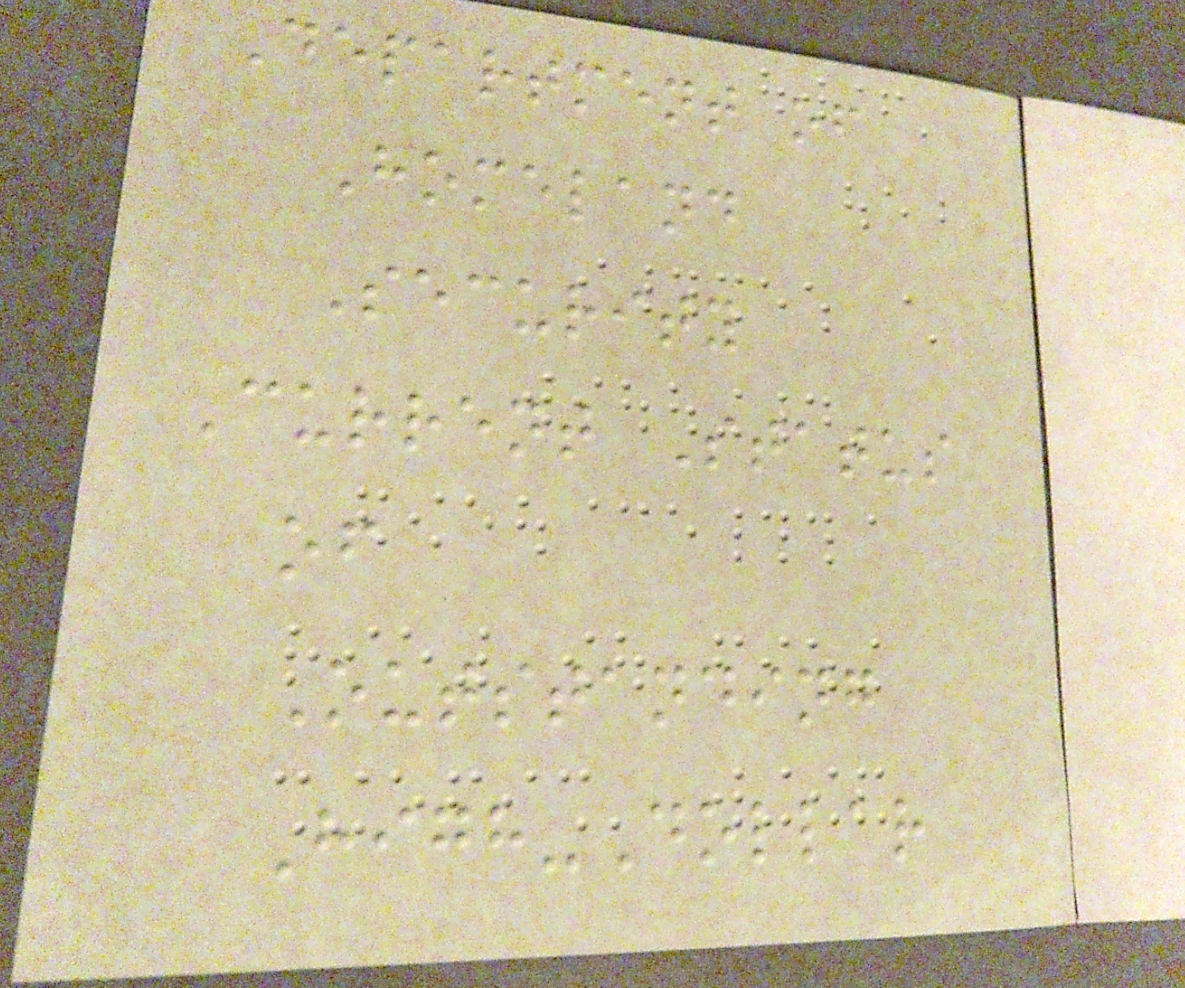Department of
Homeland
Security
Current Status
of
Outstanding
High-Dollar
